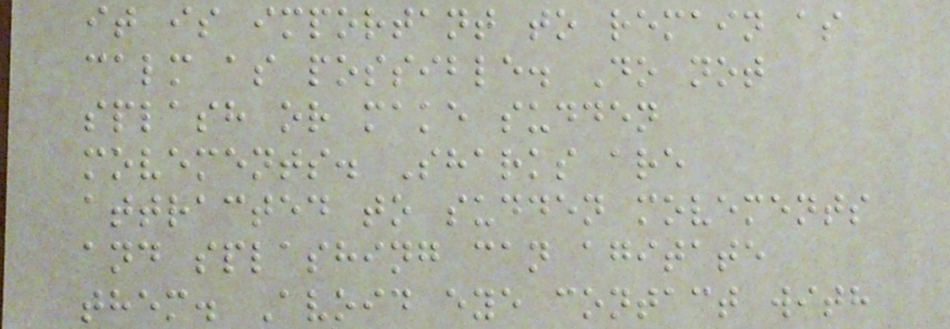it is important to remain as
calm as possible. Do not
splash or make sudden
movements. Sharks are
attracted to sudden movements
and splashing can agitate
them. Avoid eye contact with
